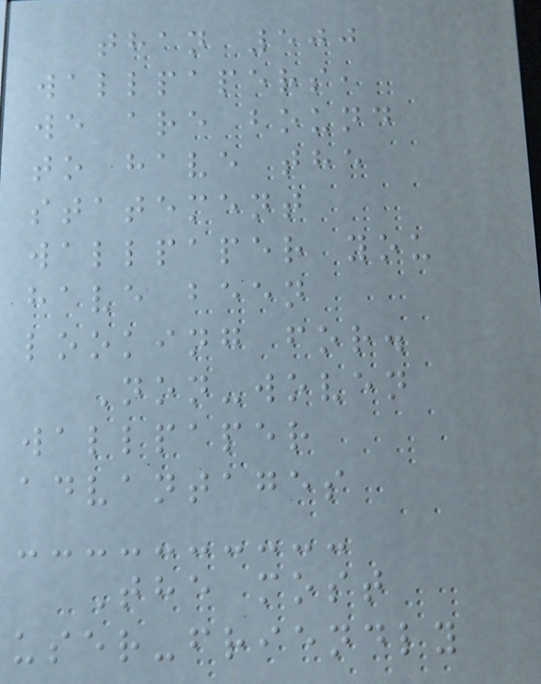than 500
wallpapers,
we are bound
to have the
statement
wallpaper you
have been
looking for.
Non-woven
wallpaper
advantages
The most
user-friendly
